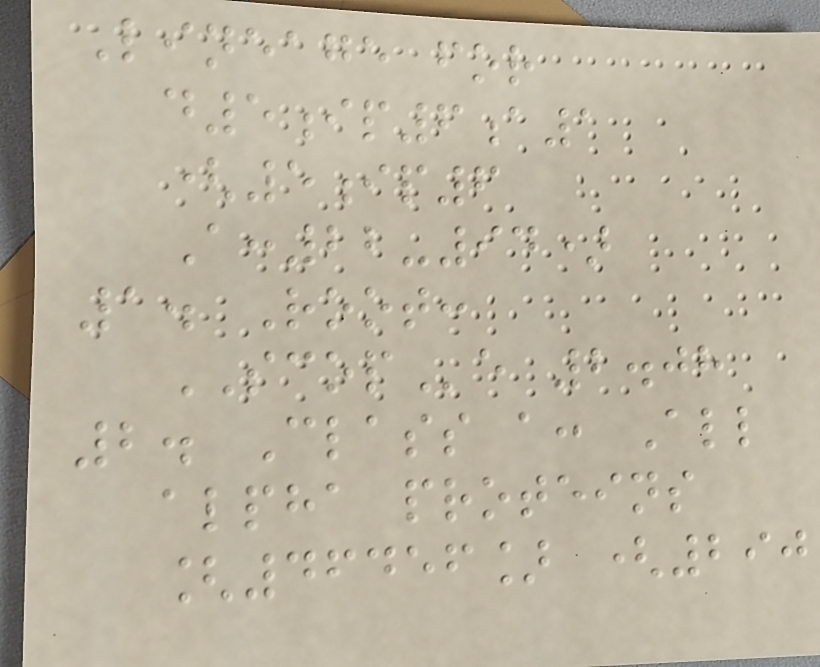Lineage for
d5ip6a1
(5ip6
A:22-94)
1. Root:
SCOPe 2.08
2. Class a: All
alpha proteins
[46456] (290
